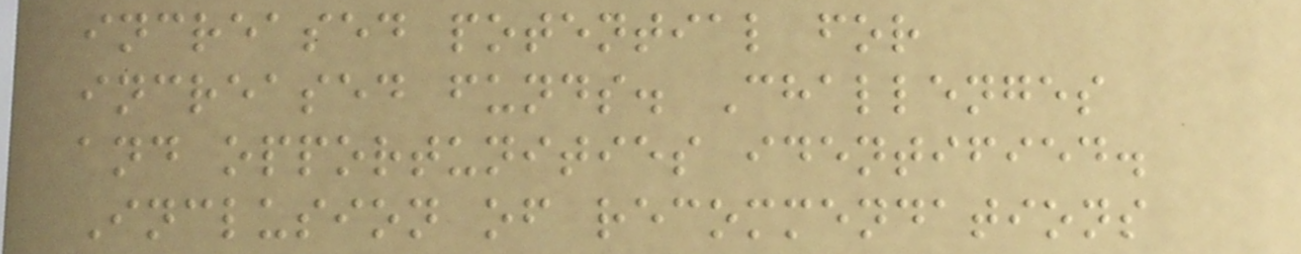increased potential for
increased funds. Challenges
and opportunities identified.
Inclusion of recommendations
